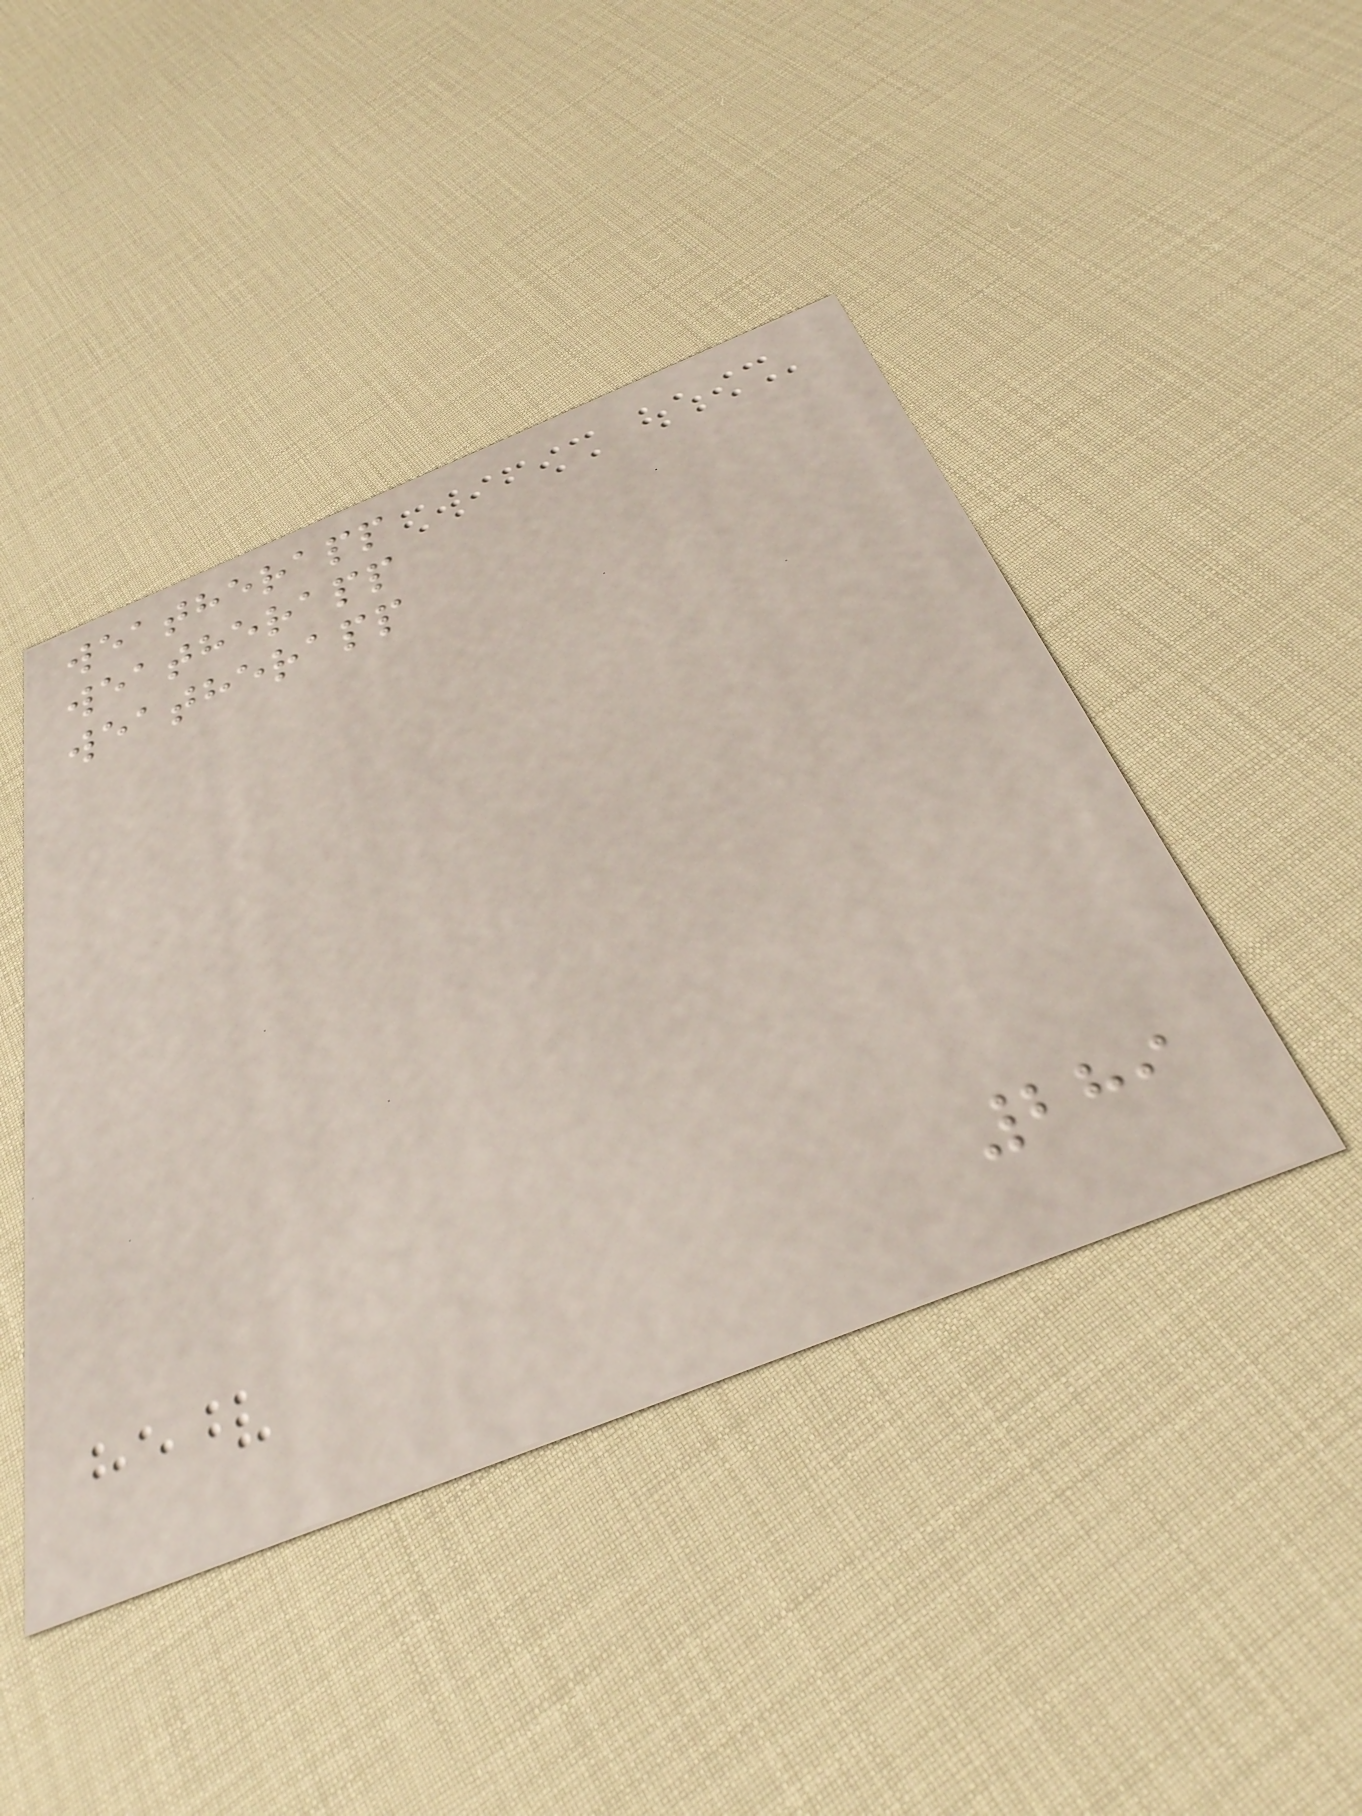weatherapp
weatherapp
weatherapp
289
